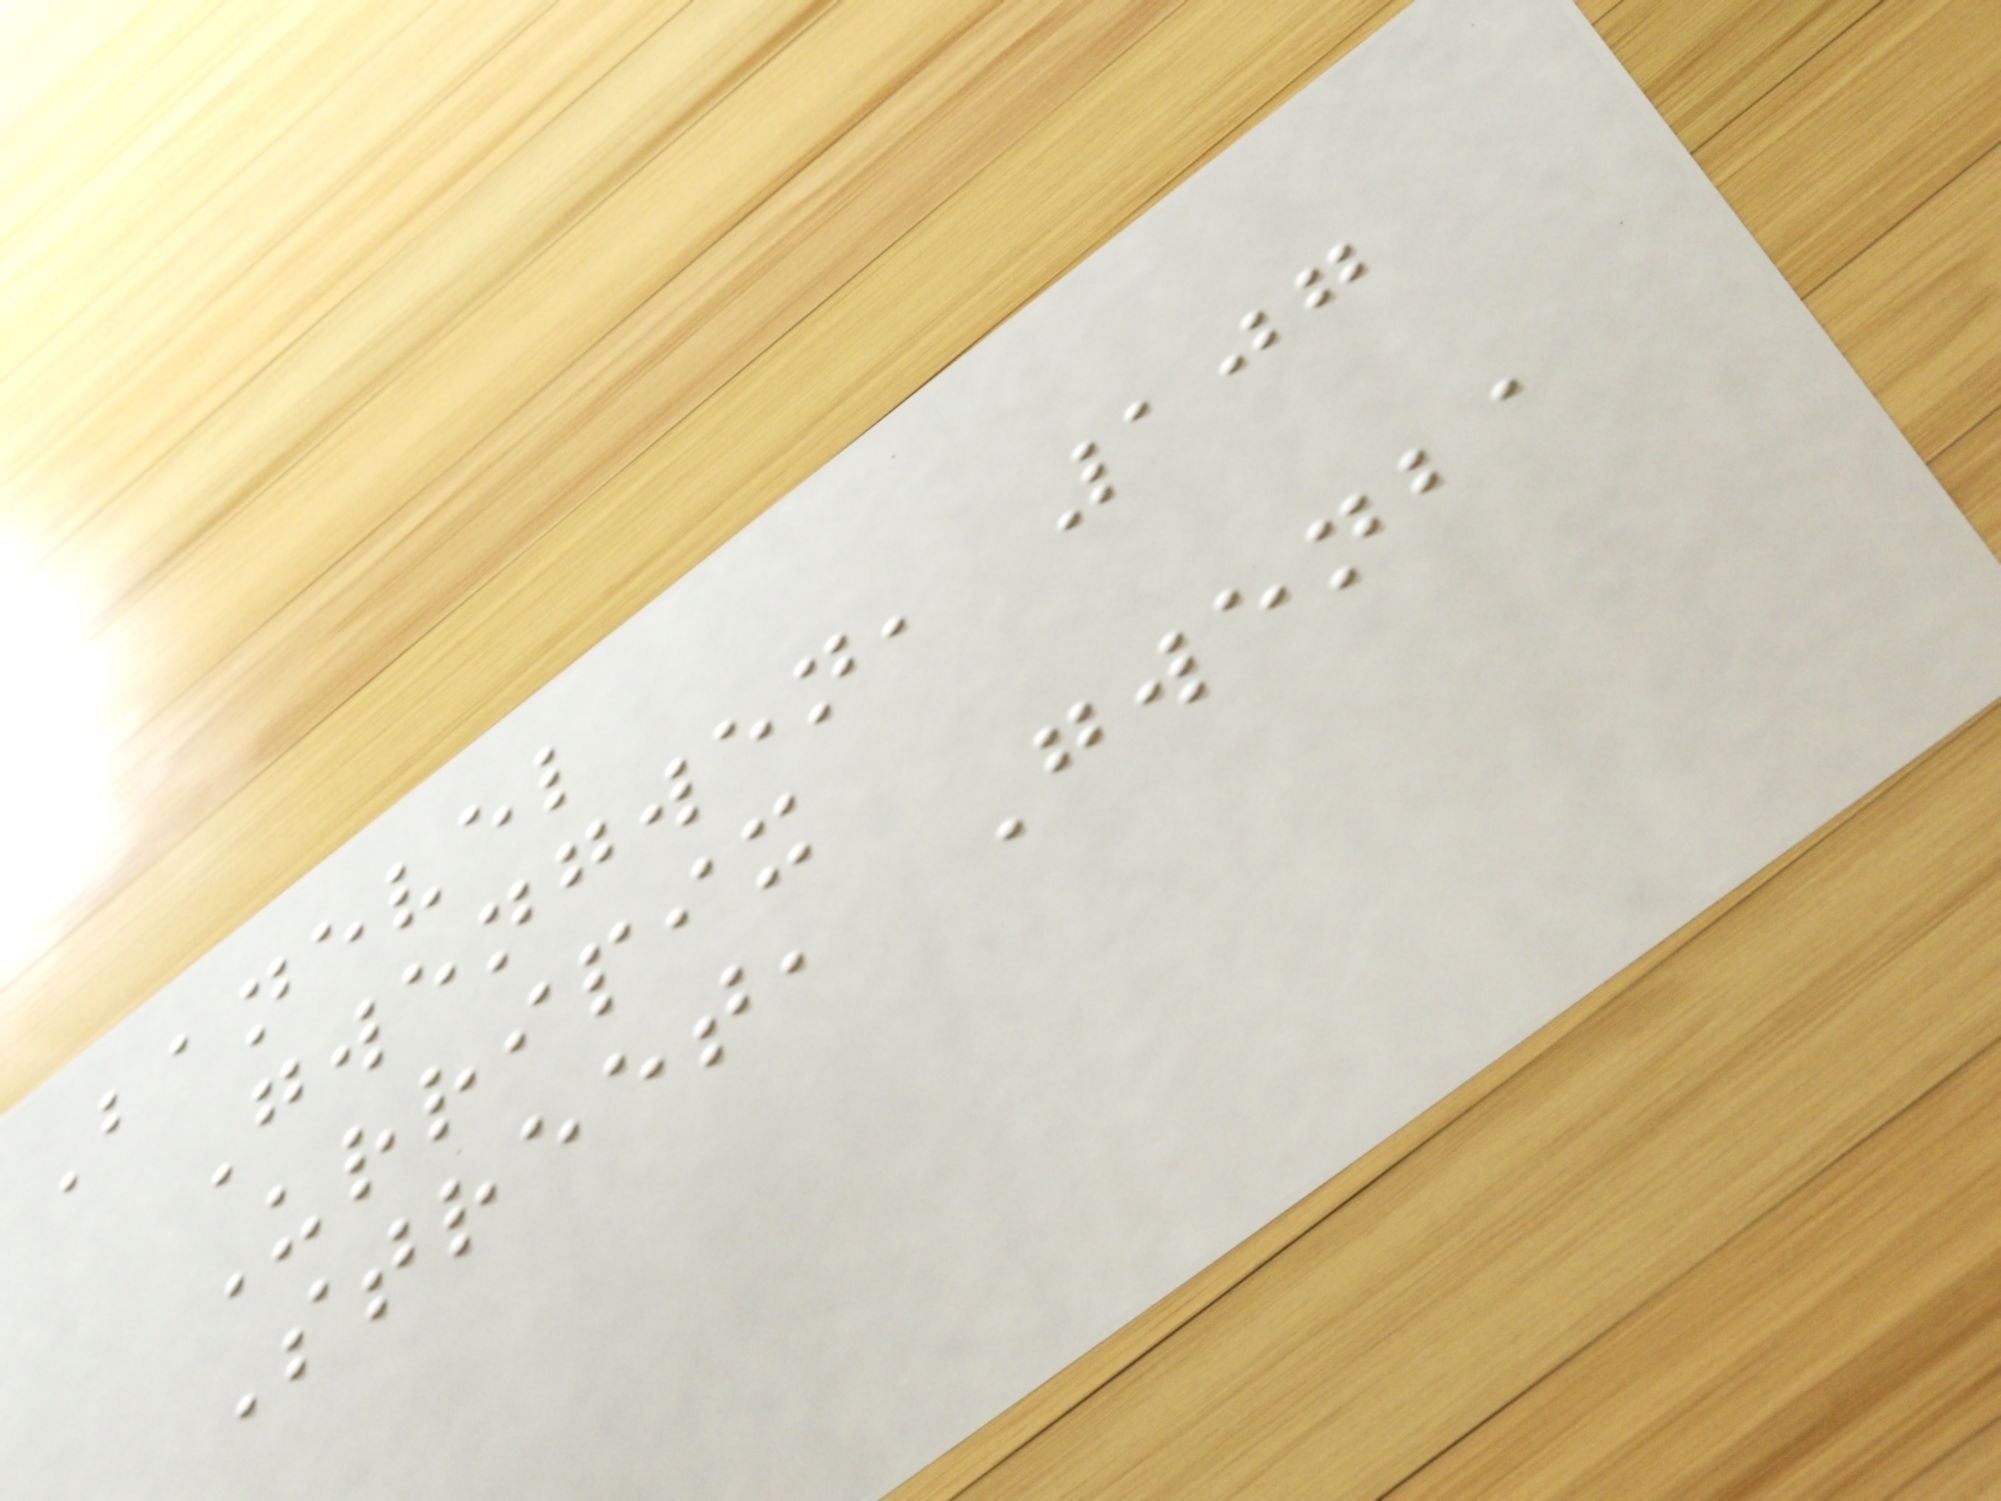Banevel
Gwengwen, 107
Urripix
Street, Gwenba
